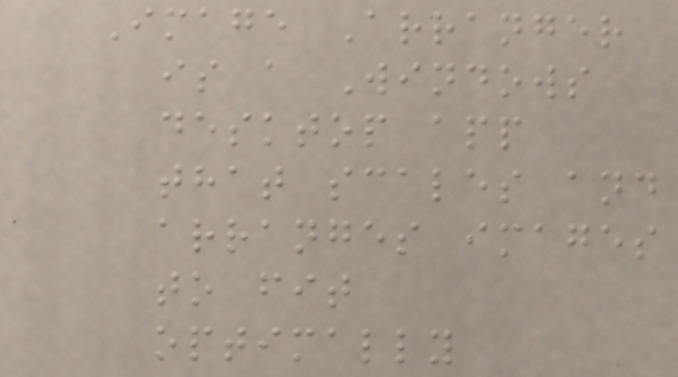Image Arranger
is a Windows
desktop app
that scales and
arranges images
to fit
optimally
